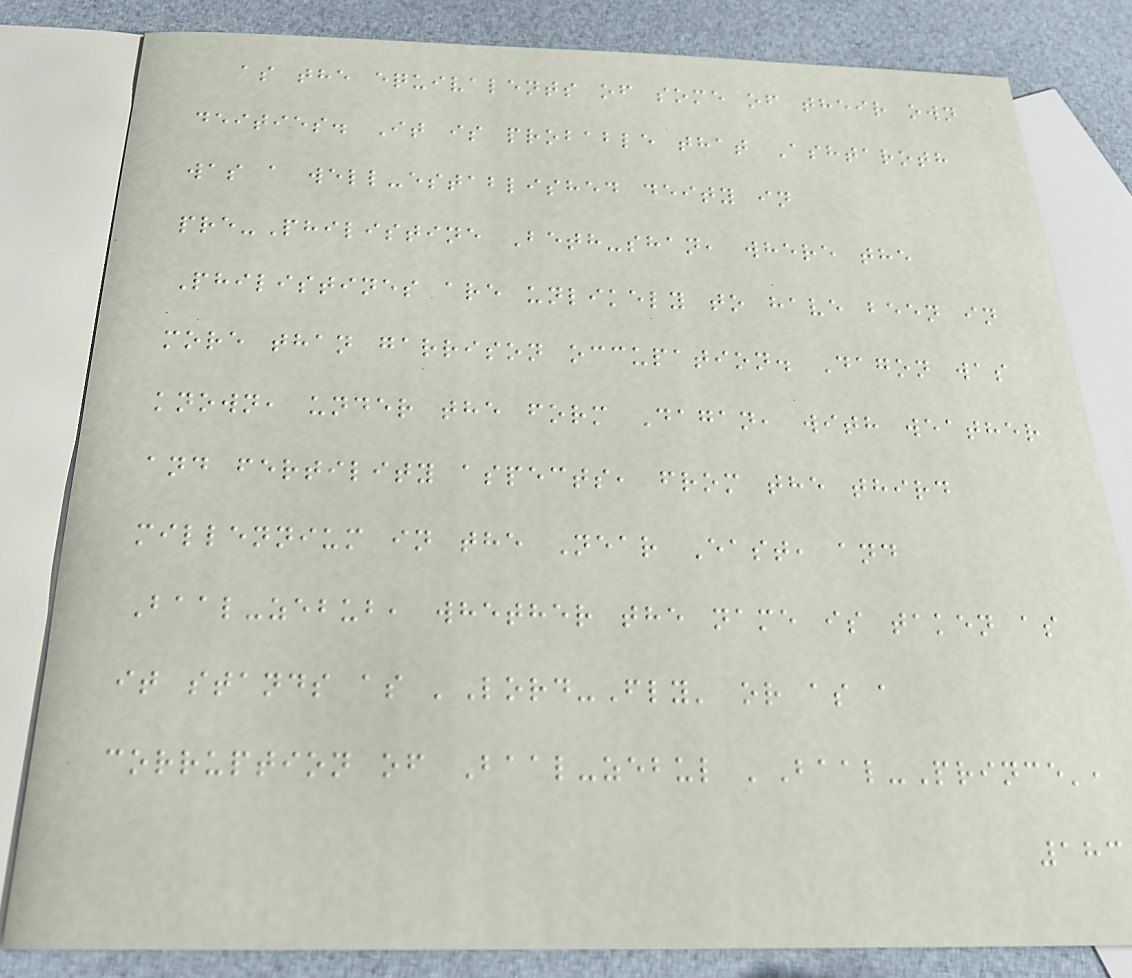as the equivalents of some of their own
deities. It is probable that Ashtaroth
was a well-established deity in
pre-Philistine Beth-shan, where the
Philistines are unlikely to have been in
more than garrison occupation. Dagon was
known, under the form Dagan, with weather
and fertility aspects, from the third
millennium in the Near East, and
Baal-zebub, whether the name is taken as
it stands as 'Lord-Fly' or as a
corruption of Baal-zebul 'Baal-Prince',
183
